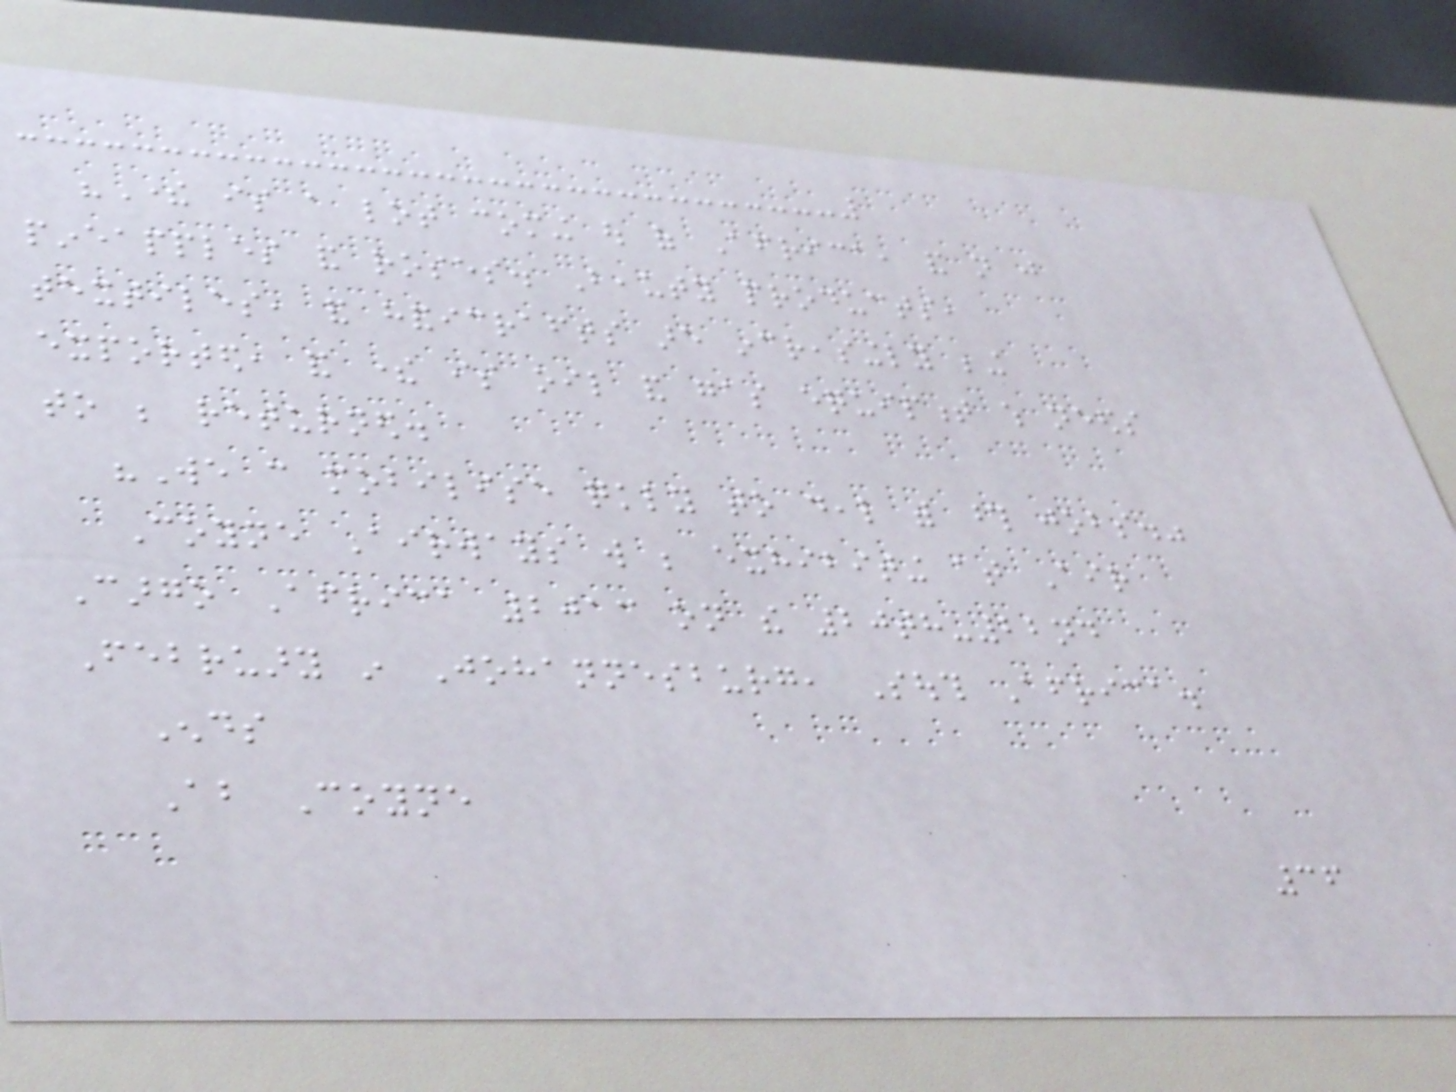"There is a lot coming out of Africa, and not just
pineapples and roses. Beauty products,
textiles, and handicrafts are increasingly being
exported, and there is oil and gas equipment which needs
to be returned.
"We can mobilise quickly to deal with those jobs."
Coyne Airways will be exhibiting at Air
Cargo Africa 2013 on the 20th-22nd
February in Johannesburg, South Africa.
Ends
About Coyne
36
